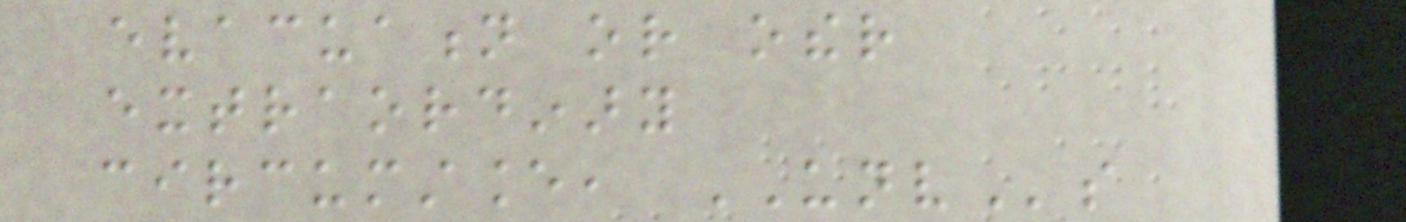evacuation or other
extraordinary
circumstance, UNVs
